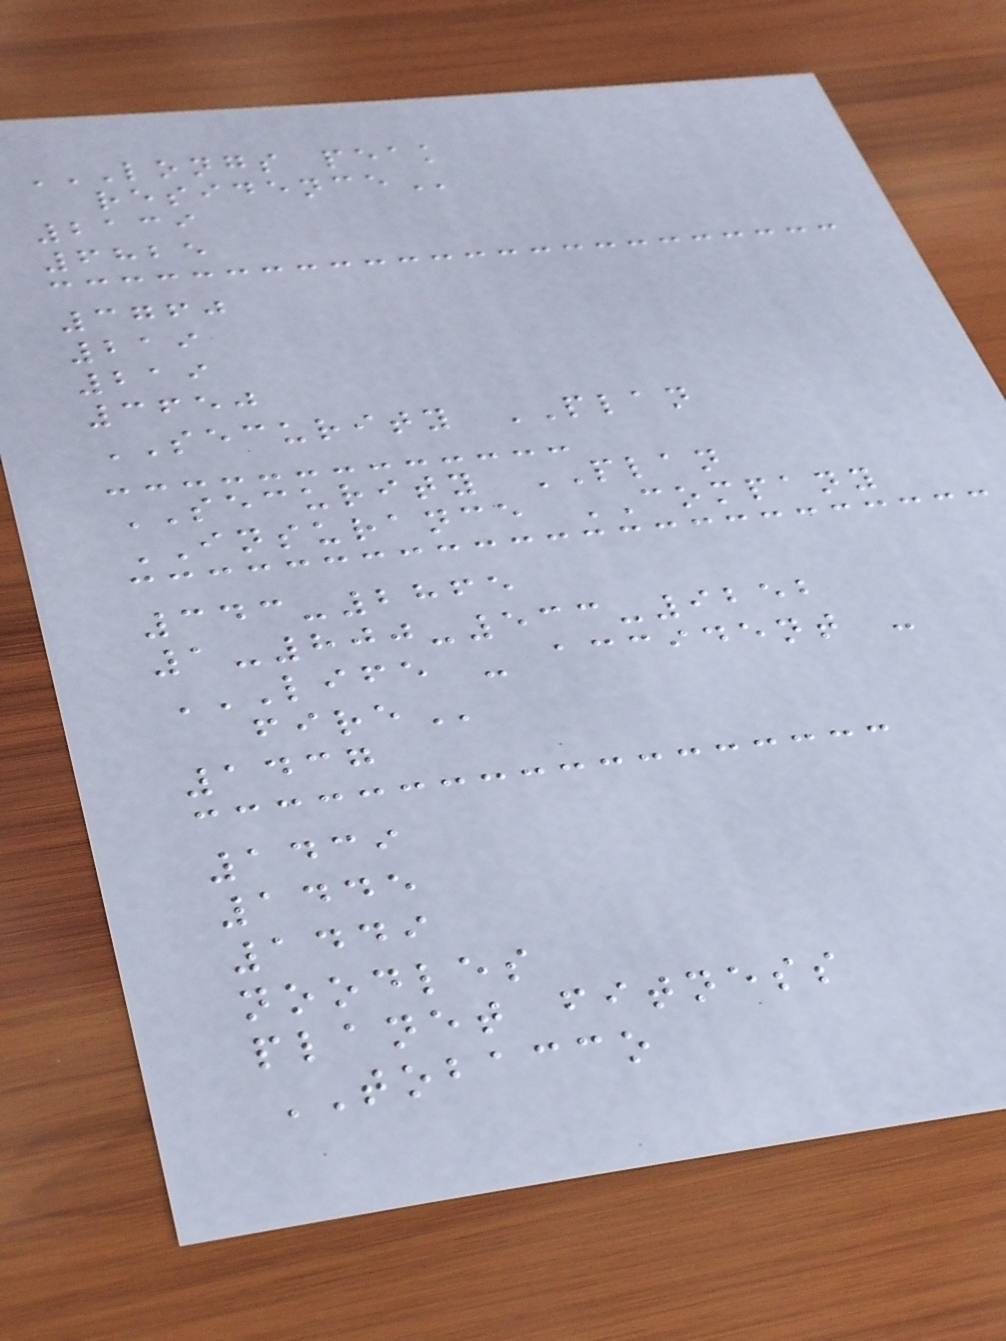LONGS PEAK
RESIDENCE
2139
6825
3760
219
219
3650
SECURITY PLAN
SECURITY PLAN
INSURANCE COMPANY
343-2865
1-800-533-9252
LIFE - ACCIDENT -
FIRE
1437
1439
1445
1449
noodles
planet fitness
TOBACCO
